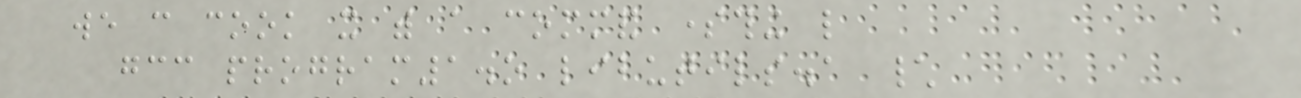we can cook it with a command something like
gcc program1.o libutils.a \
